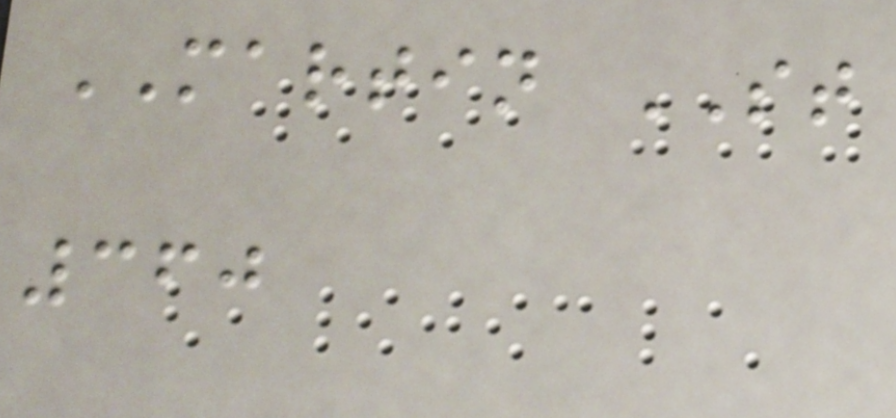MARTIN ST
360
